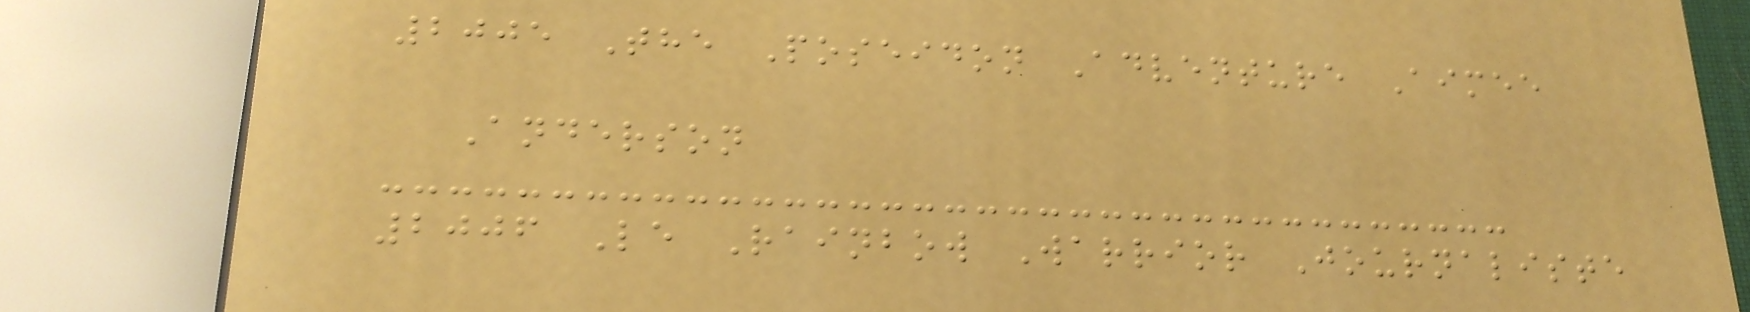2005 The Poseidon Adventure Aimee
Anderson
2006 Le Rainbow Warrior Journaliste
